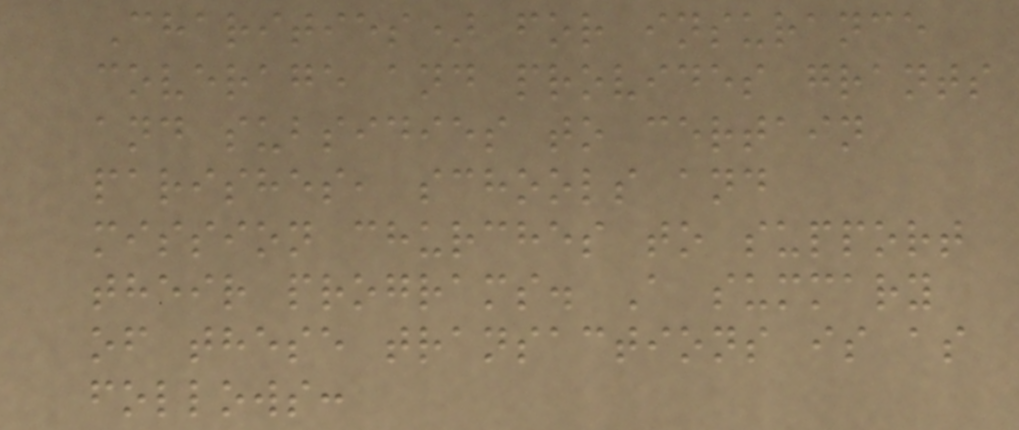Charities) for insurance
coverage and provides grants
and subsidies to certain
parishes, schools and
mission churches to support
their programs. A summary
of these transactions is as
follows:
